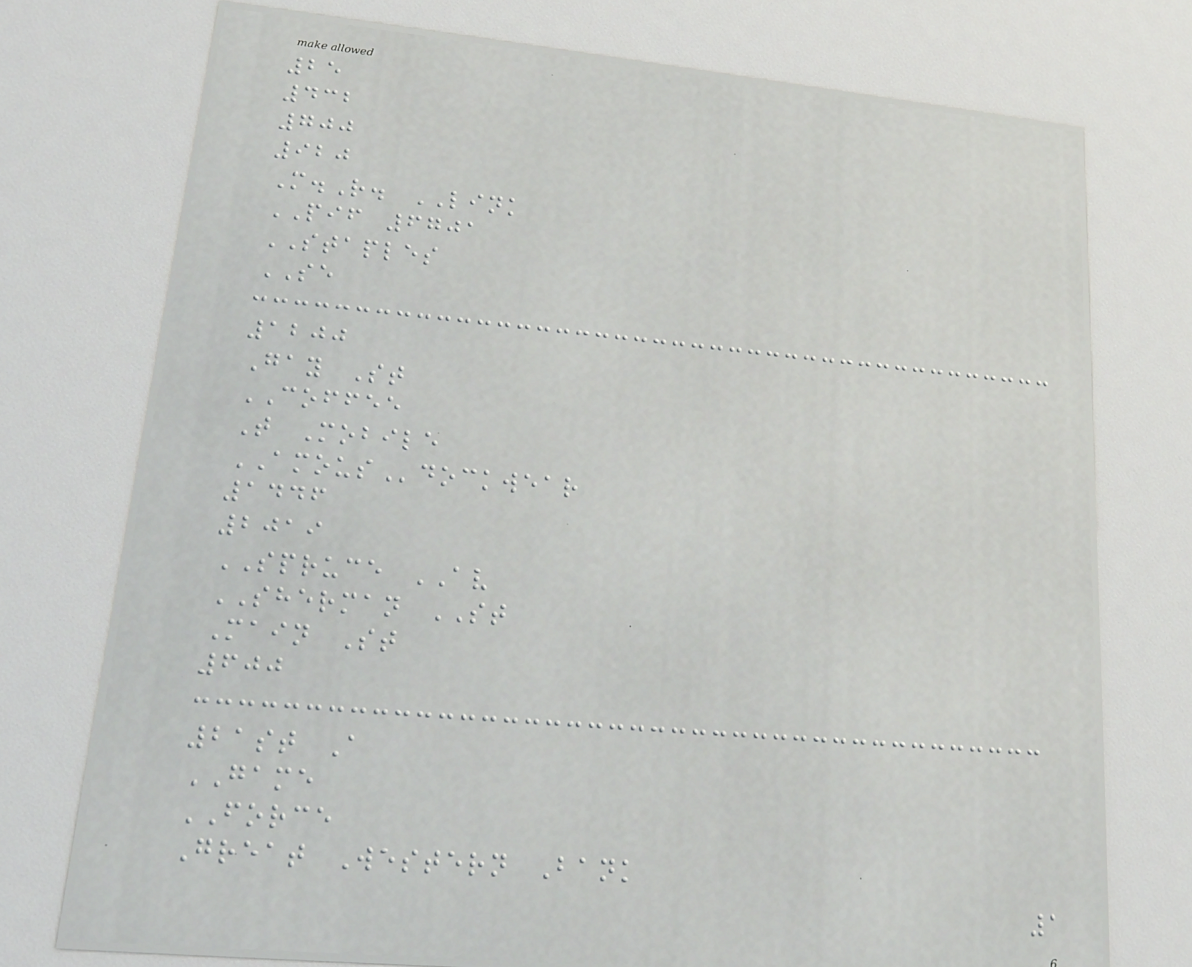25
432
700
920
M.R. LINK
PIF 6701
STAPLES
SE
1200
Gay St
COFFEE
T Mobile
AMOUSdockwear
1446
2019
SPRUCE AV
SHERMAN ST
Main St
600
21st A
GAME
FORCE
Great Western Bank
1
